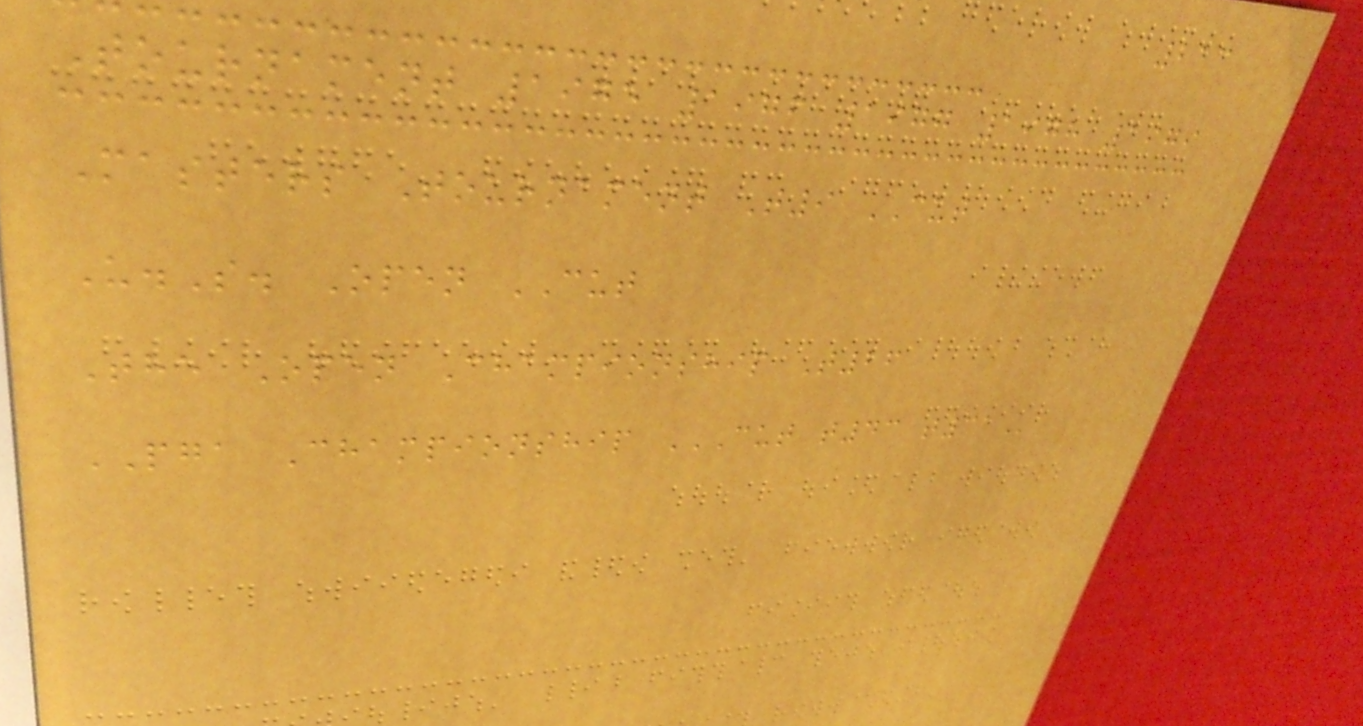213
Tournament 1975 1976 1977 1978 1979
Masters Tournament T9 CUT
U.S. Open CUT
The Open Championship T26
PGA Championship CUT T43 T31
